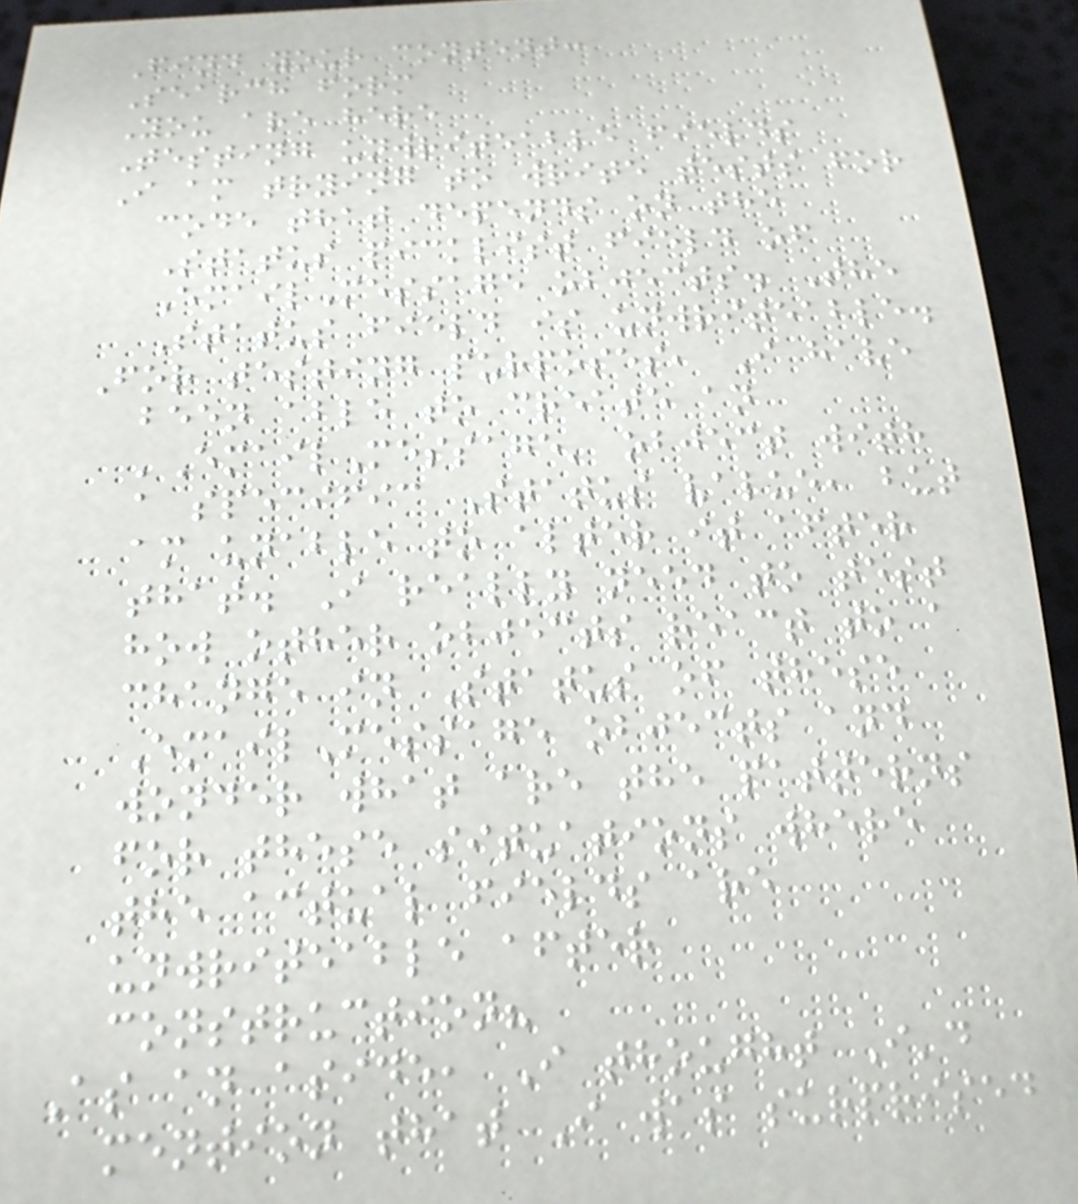Find your content:
Search form
You are here
Testing unwriteable fields
I am trying to write tests for
code that depends on the
Status picklist field of
EmailMessage objects. The
Status field is unwriteable.
For testing purposes, I have
been able to create an
'EmailMessage' object with
a specific Status value, but
am unable to alter it after
that. I really need to test
how other objects react to a
change in Status of these
EmailMessage objects and
wonder what are the patterns
for these situations where
the actual fields are
unwriteable after
construction?
As an aside, I thought I'd
mention that I was surprised
